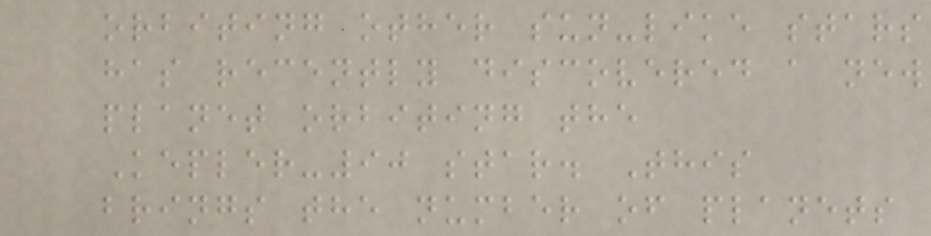orbiting other sun-like stars
has recently discovered a new
planet orbiting the
Kepler-90 star. This
brings the number of planets
